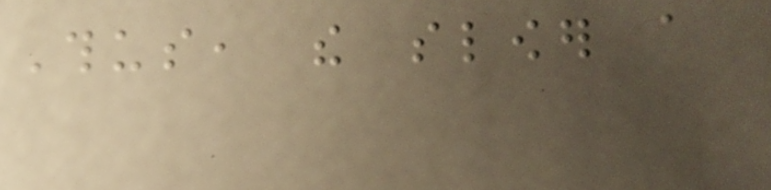Thus, the slower a
